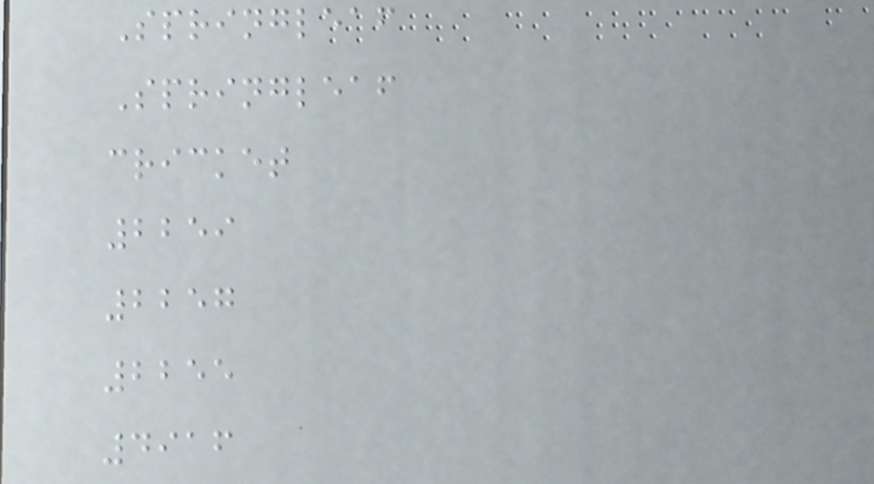Springleaf
Springleaf
cricket
2259
2257
2255
4916
